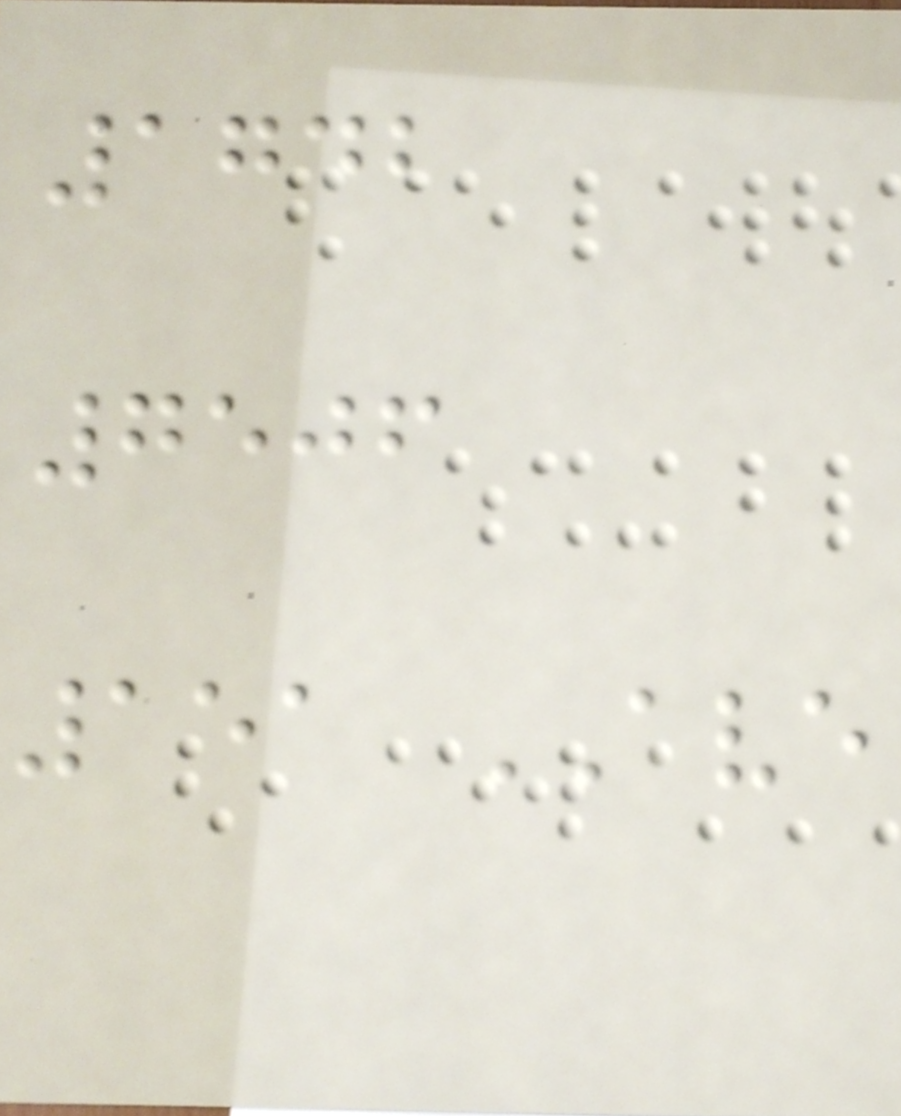1742
7506
151 AVE
